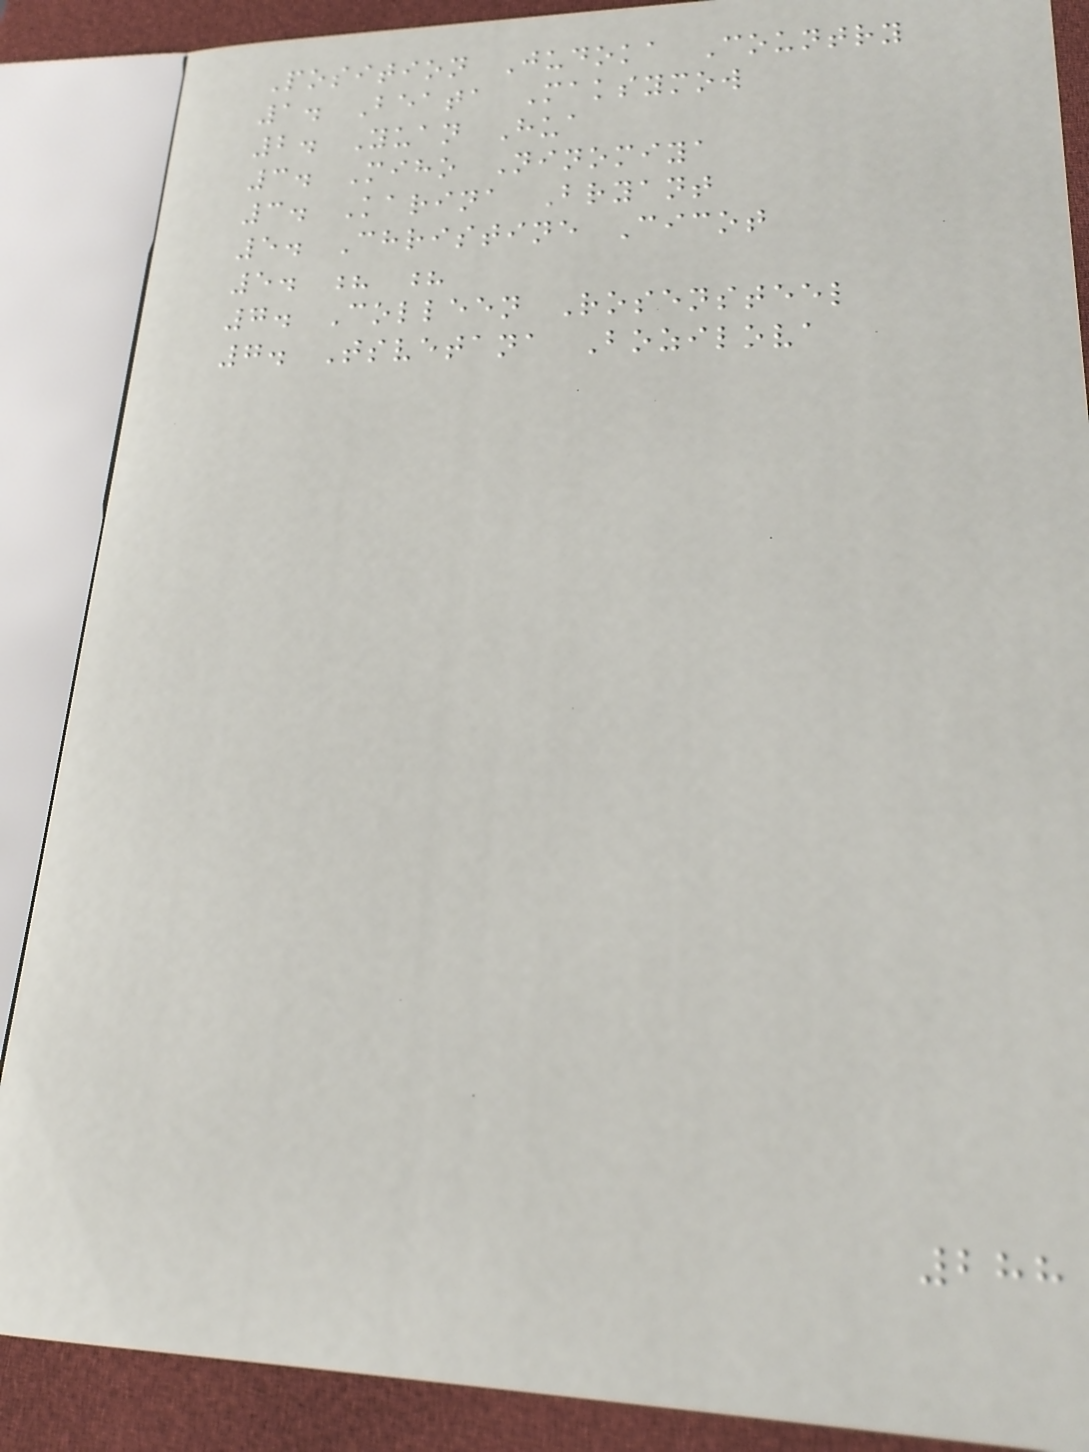Position Judoka Country
1. Beata Maksymow
2. Yuan Hua
3. Miho Ninomiya
3. Karina Bryant
5. Christine Cicot
5. ? ?
7. Colleen Rosensteel
7. Tsvetana Bozilova
288
